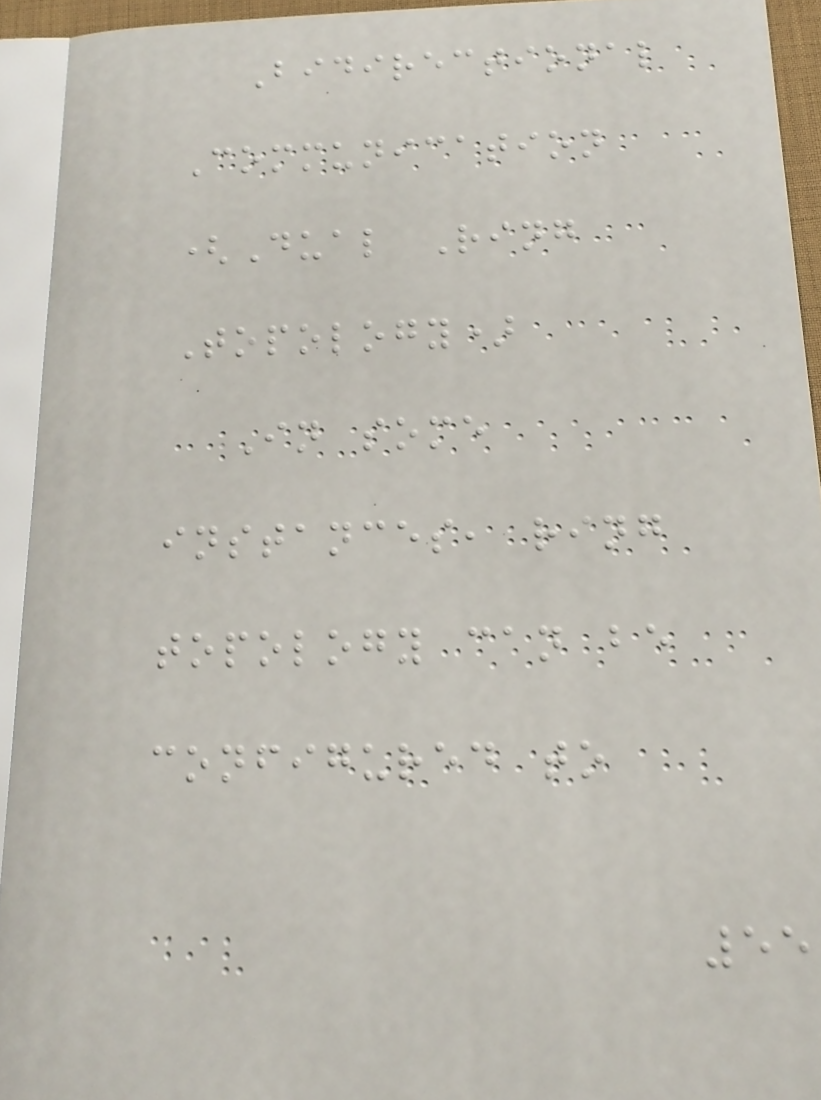Bidirectional
Communication
(Dual Ring
Topology)
In some
instances, ring
topology can be
configured to
55
